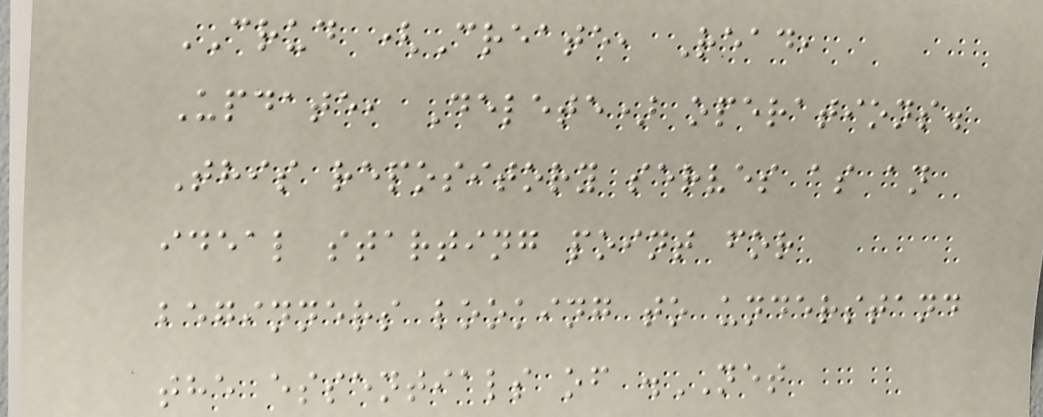CRUD (Create, Read,
Update, Delete) operations.
This repository serves as an
ideal starting point for
beginners looking to understand
the essentials of .NET
